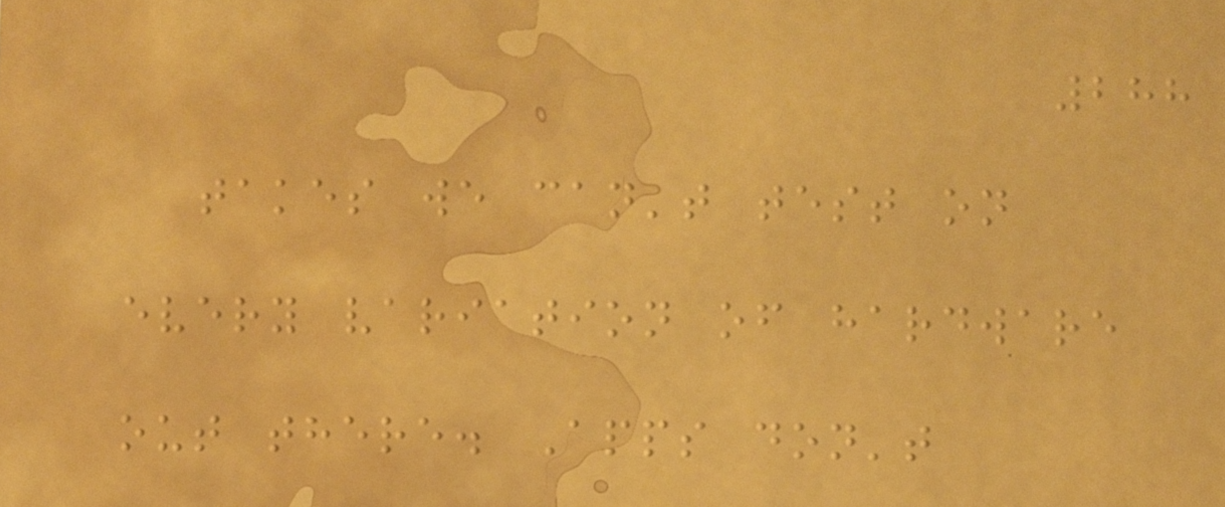288
takes we can't test on
every variation of hardware
out there. Apps don't
